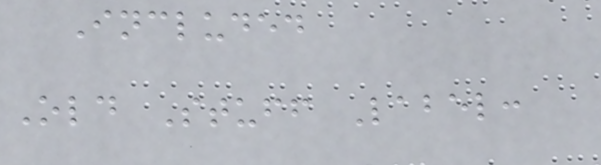Included
Old Stuff Label:
